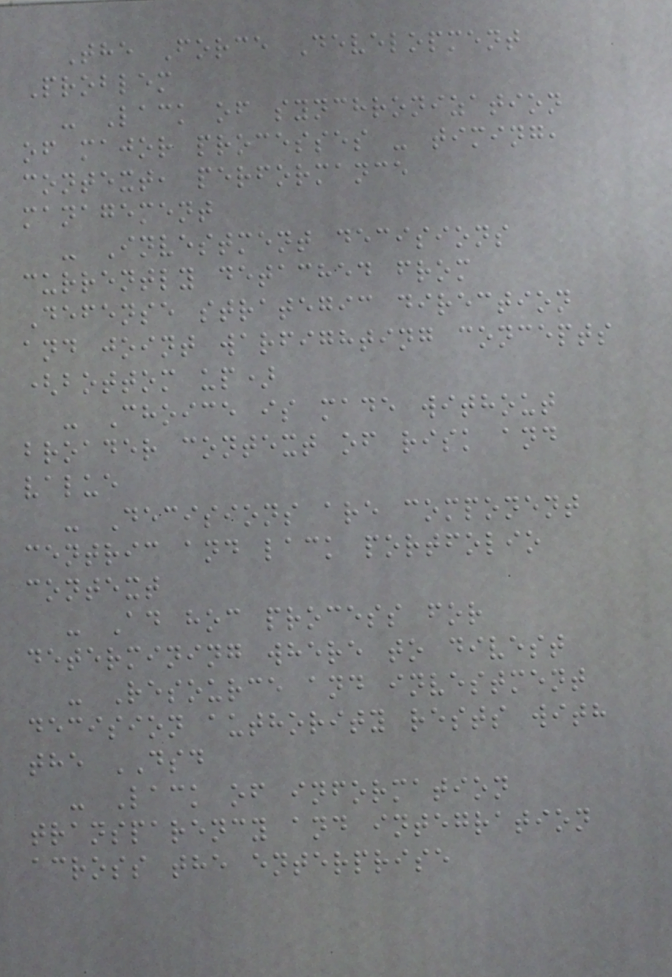The Force Development
Problem
- Lack of synchronization
of major processes - timing,
context, performance
management
- Investment decisions
currently detached from
Defense strategic direction
and joint warfighting concepts
(bottom up)
- Choice is made without
broader context of risk and
value
- Decisions are component
centric and lack portfolio
context
- Ad hoc process for
determining where to divest
- Resource and investment
decision authority rests with
the DSD
- Lack of information
transparency and integration
across the enterprise
